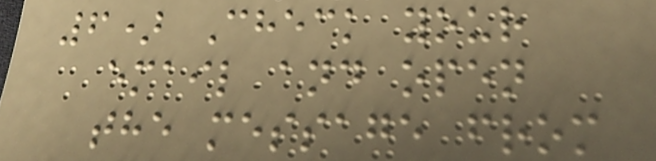6) Check your
email and open
the message from
